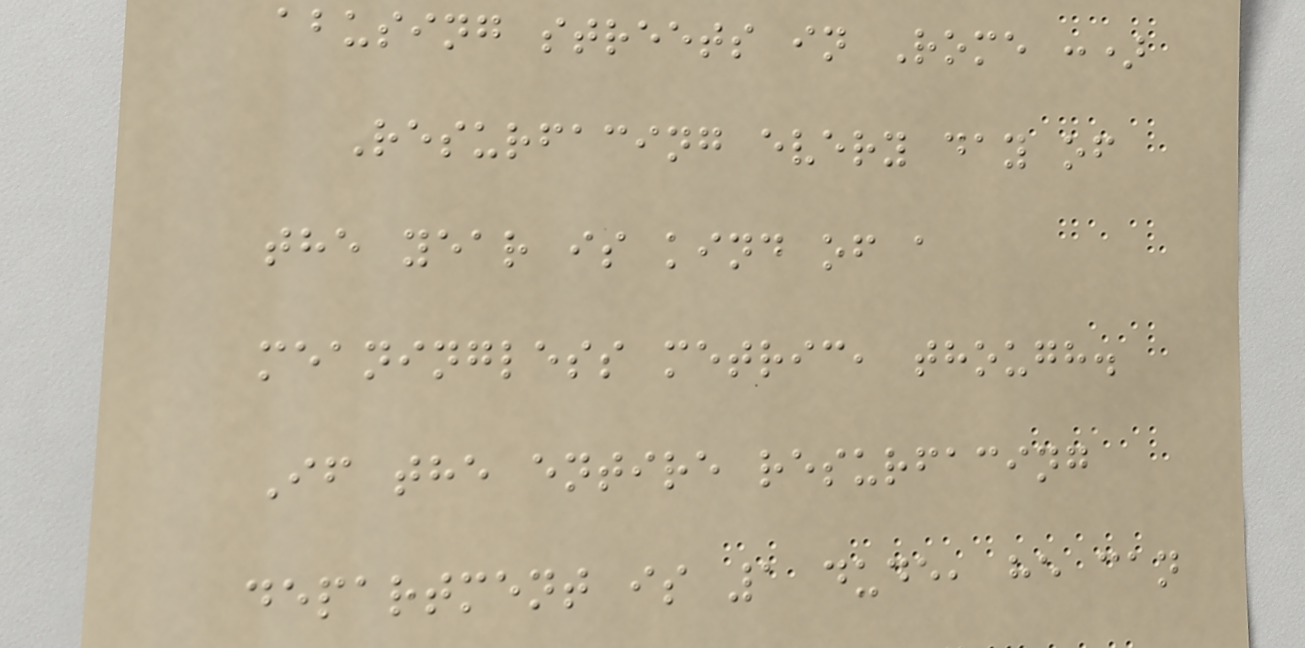abusing streets in Rome :)
Resurfacing every day of
the year is kind of a
meaningless metric, though.
If the entire resurfacing
department is 1 dude, he can
